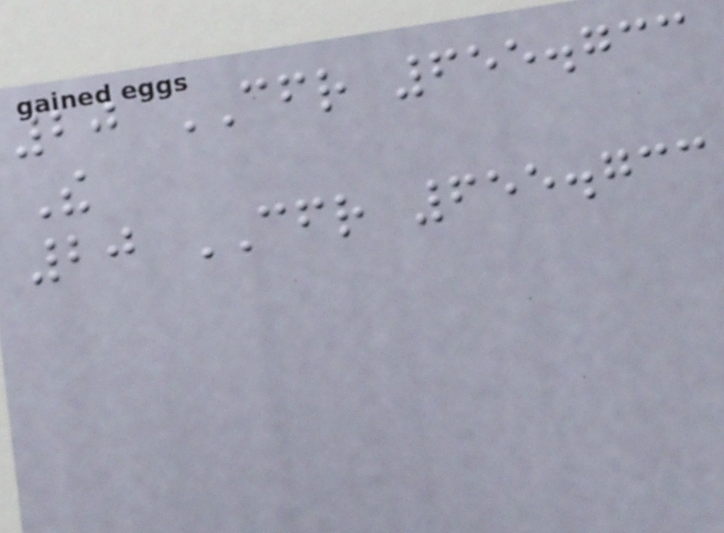20 CFR 655.733
The
20 CFR 655.733
